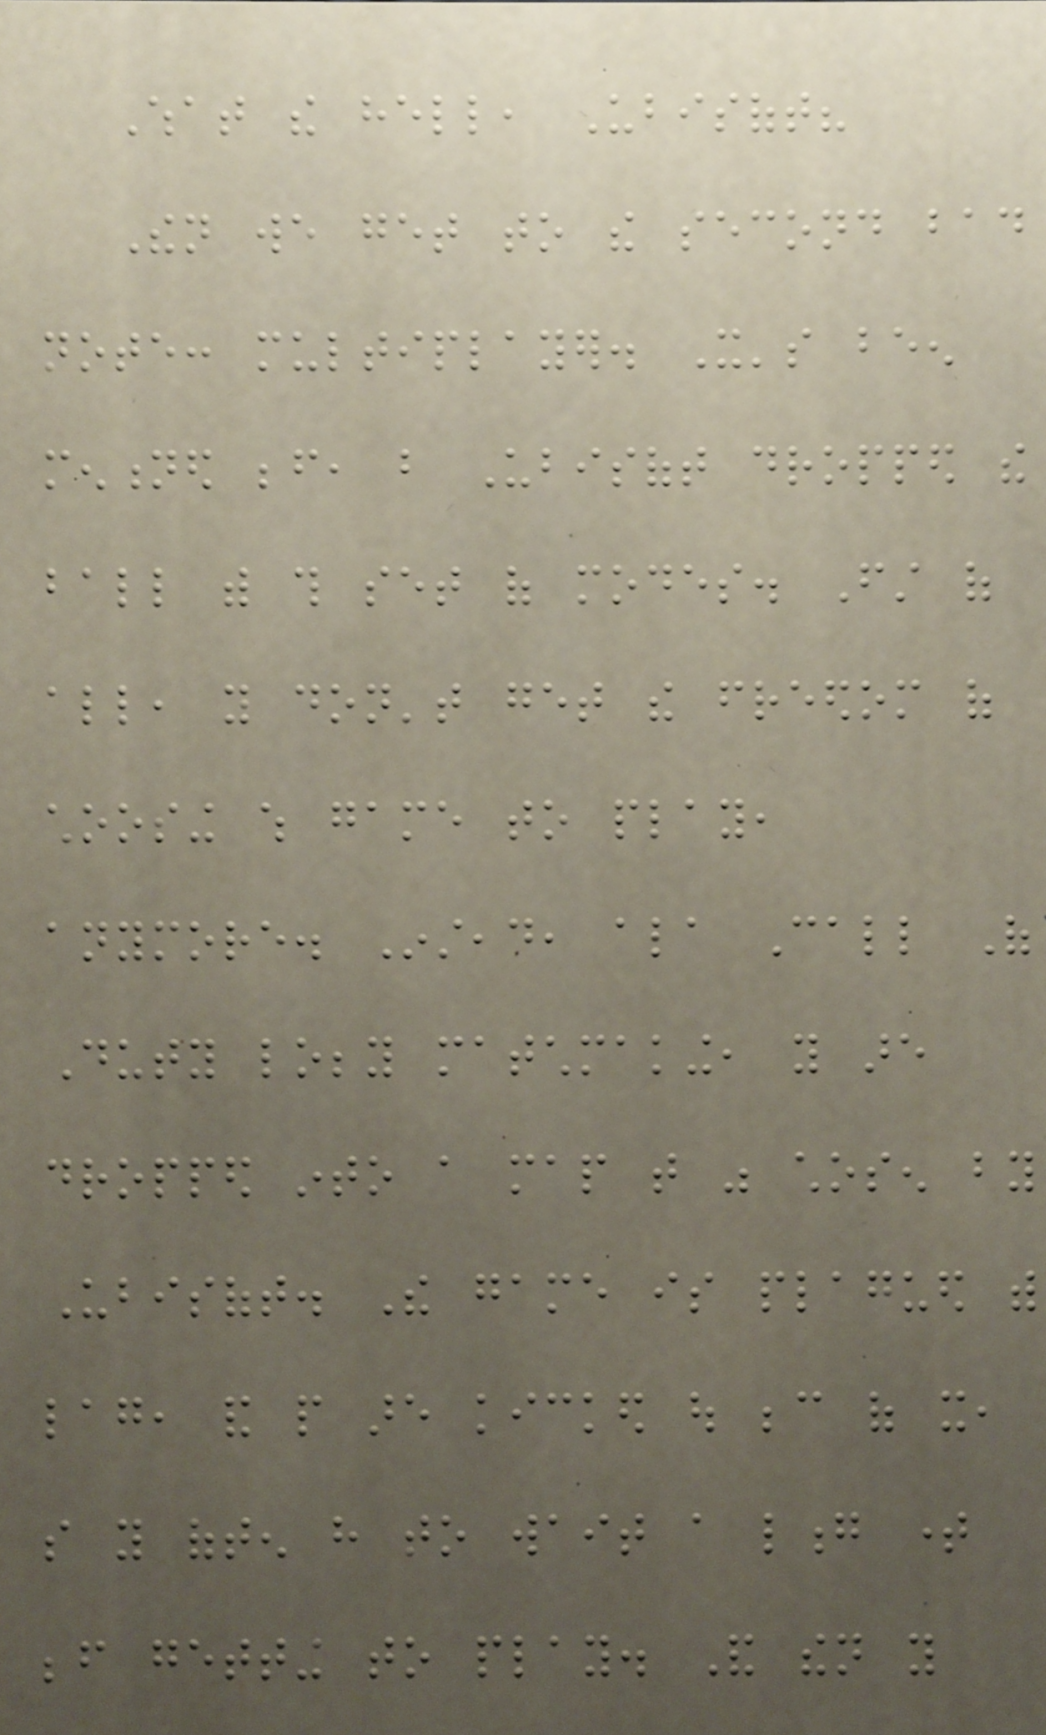What the hell, Ubisoft?
Then we get to the second bad
note: multiplayer. It's been
mentioned before, but Ubisoft dropped the
ball with this set of modes. First of
all, you don't get the freedom of
choosing which game to play,
anymore. Instead, ala Call Of
Duty lobby matchmaking, you are
dropped into a map that was chosen by
Ubisoft. The game is plagued with
lag, and people are kicked out because of it,
so you often have to wait a long time
before getting to play. And then you
